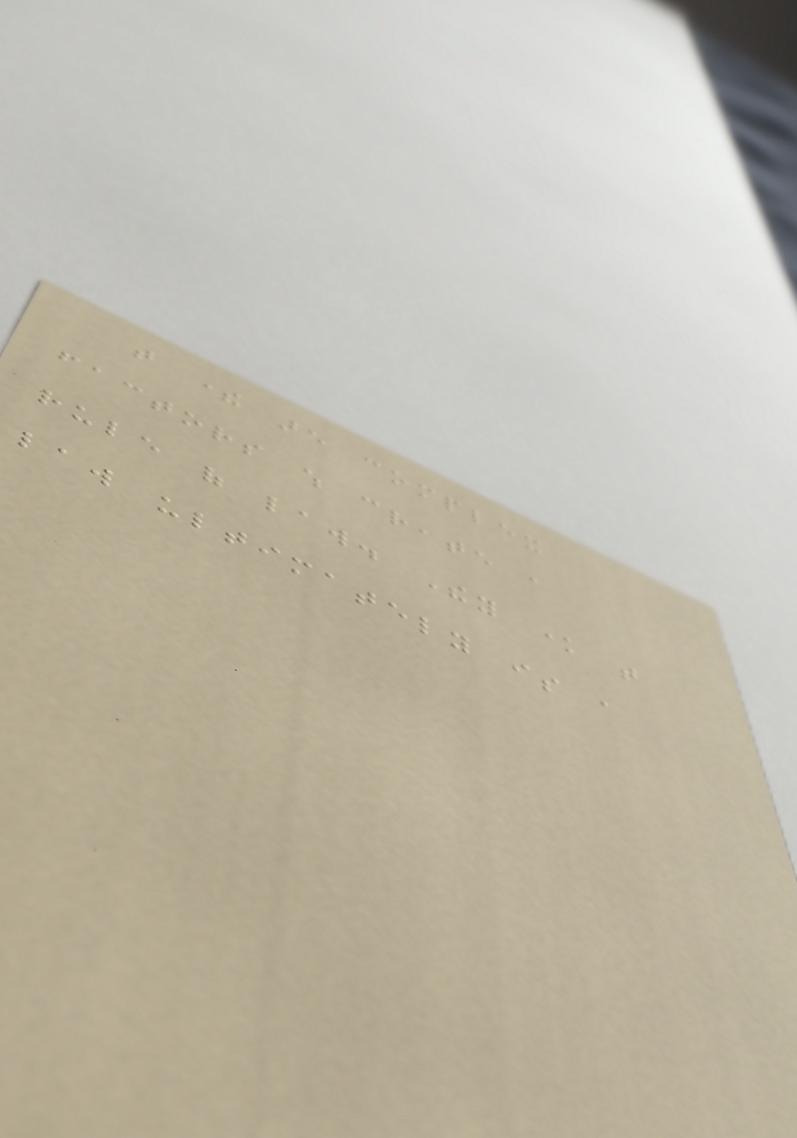that there are complex
factors which create a
rule of law. They know that
law ultimately is a
